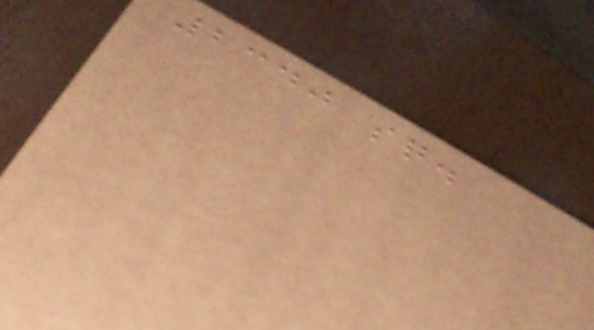2340 sq.
